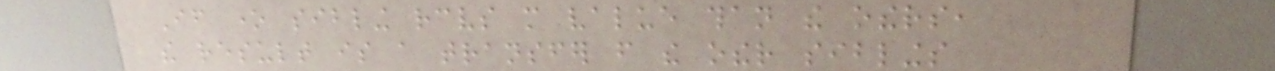If one sibling receives more value than the others,
the result is a transfer from the other siblings
